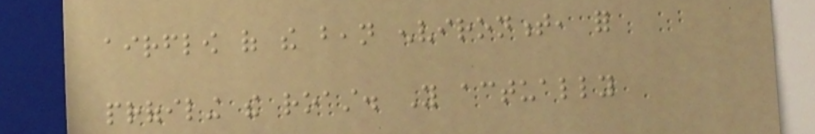airflow of the bean environment, for
profiling the roast. You actually
